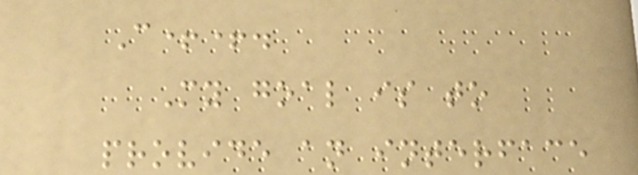C++.
My goal is to
provide an interface
